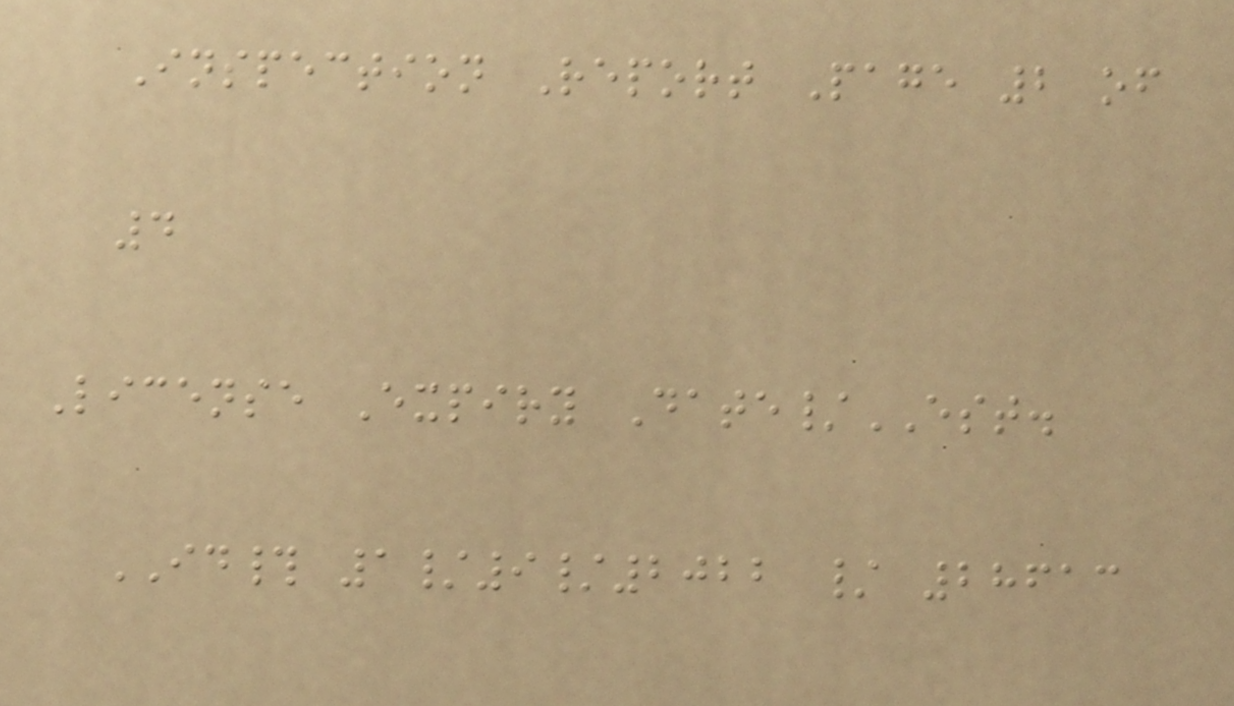Inspection Report Page 2 of
4
License Expiry Date/EST.
ID# 1/9/2022 / 28613
